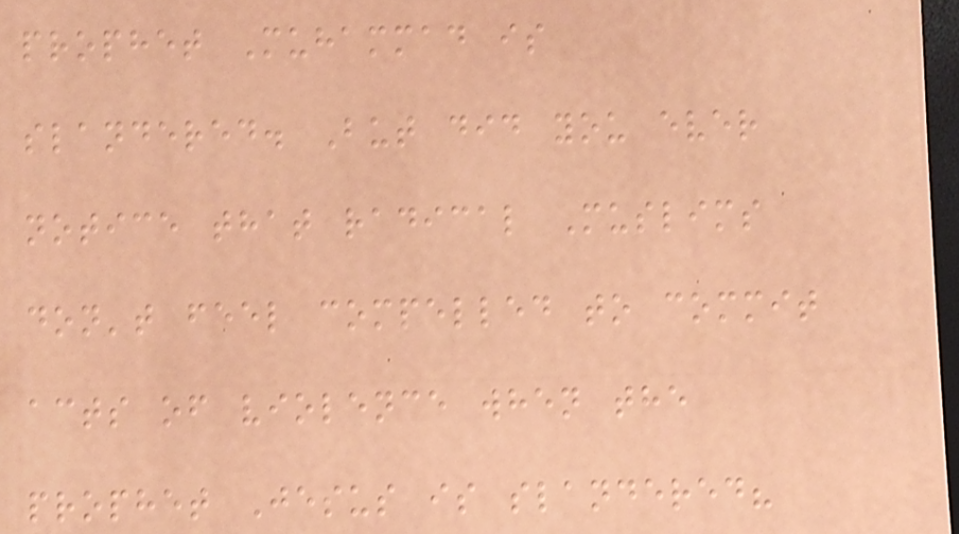prophet Muhammad is
slandered. But did you ever
notice that radical Muslims
don't feel compelled to commit
acts of violence when the
prophet Jesus is slandered?
